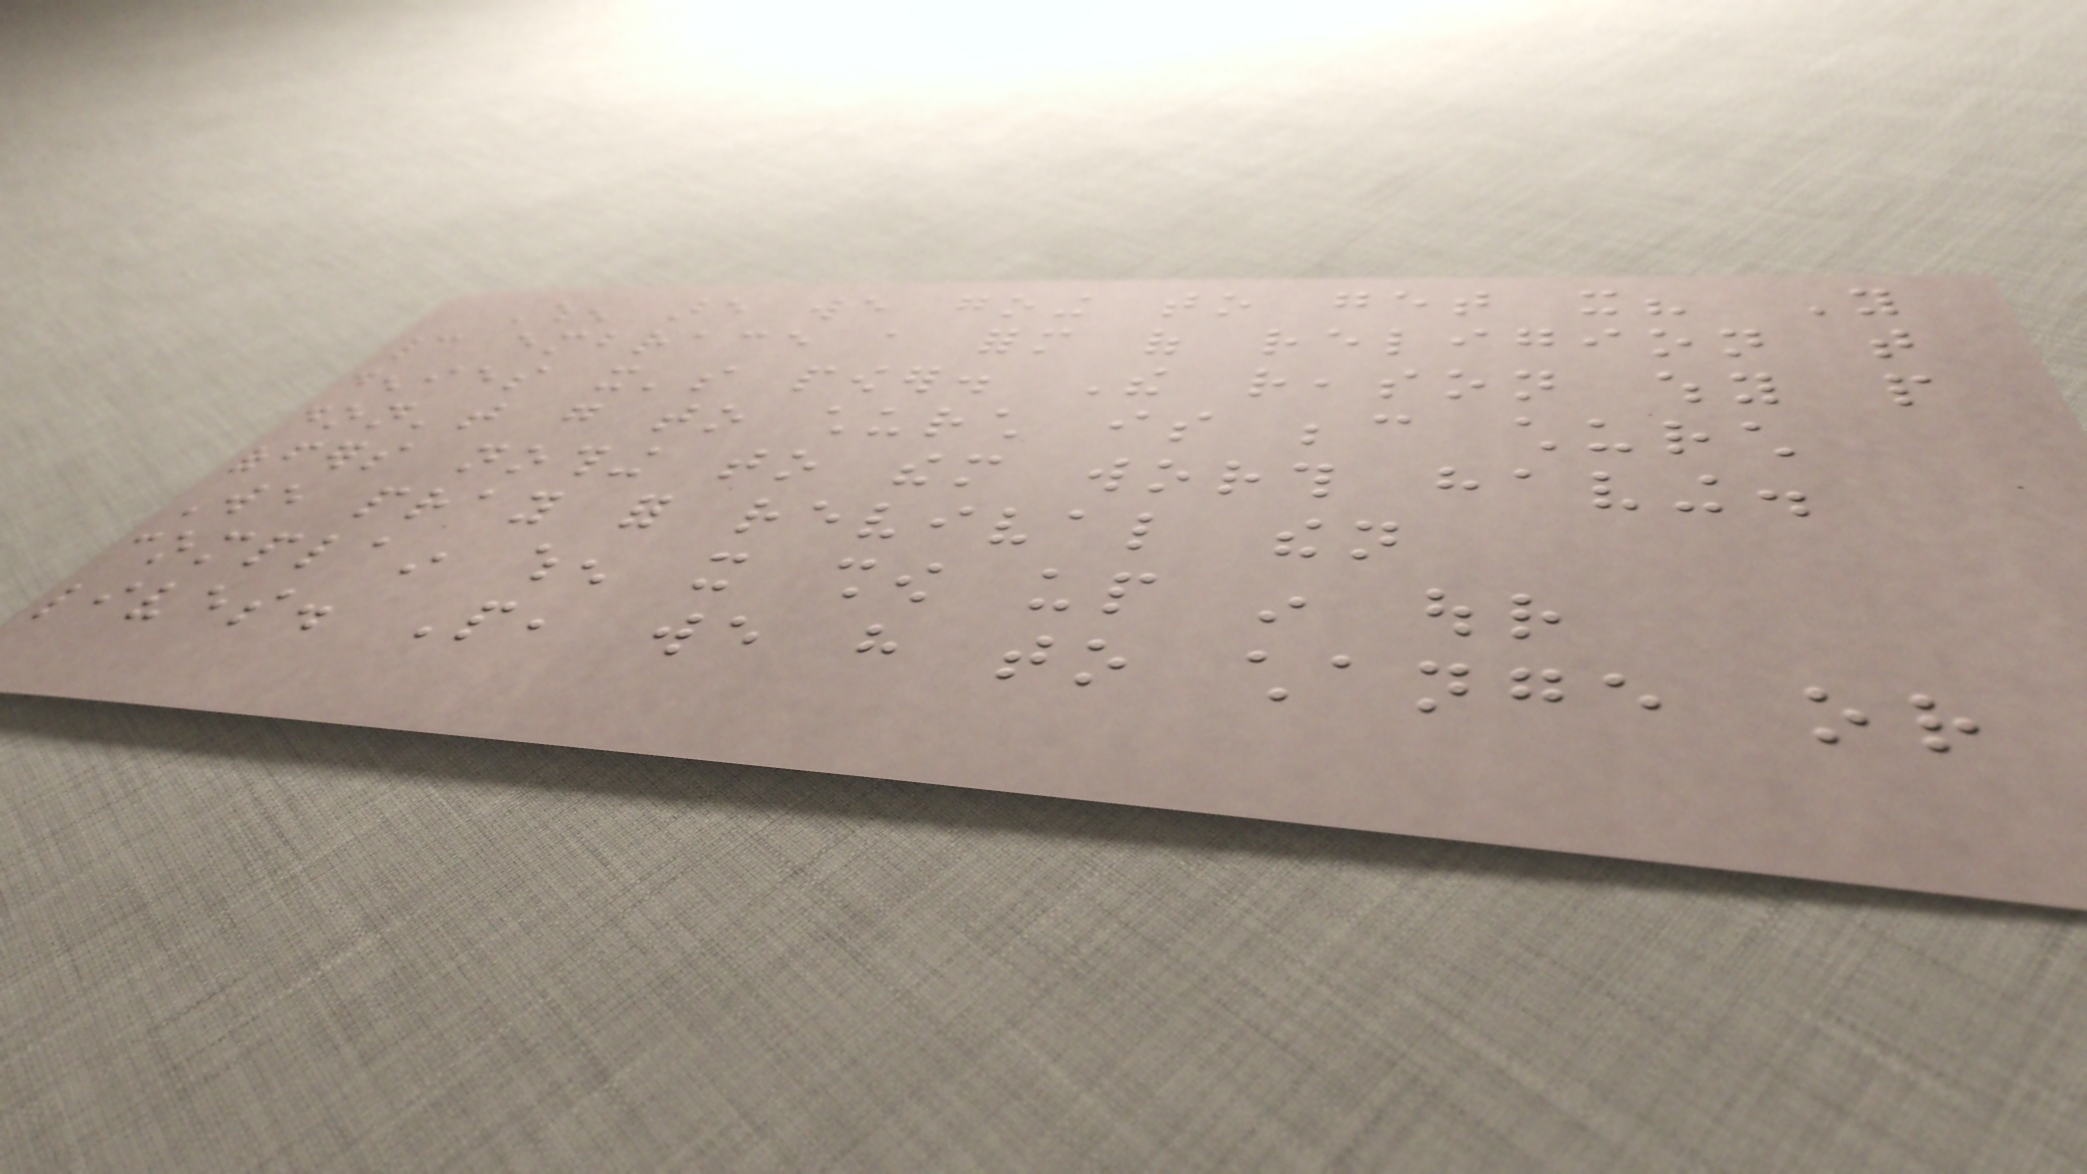When are we going to get it? You
cannot embrace a form of religion that
denies it's power. The reason why people
don't go to church is because church
offers nothing to them worth having.
We pray for revival then
complain when it show up in our
lives. People, we have to change or
